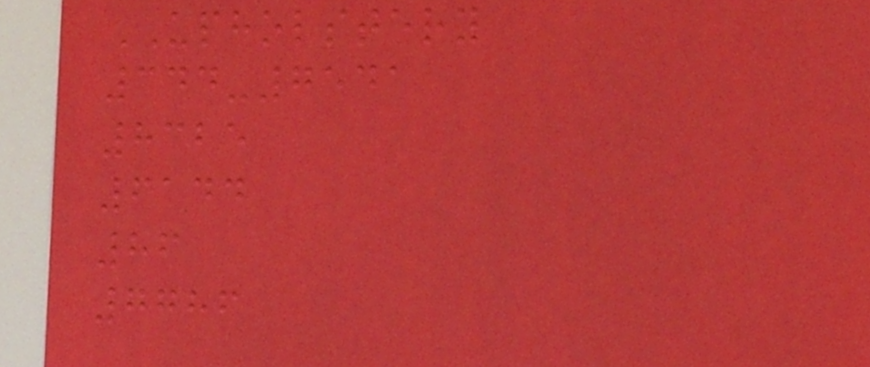UPHOLSTERY
344-7541
8325
6144
86
7786
